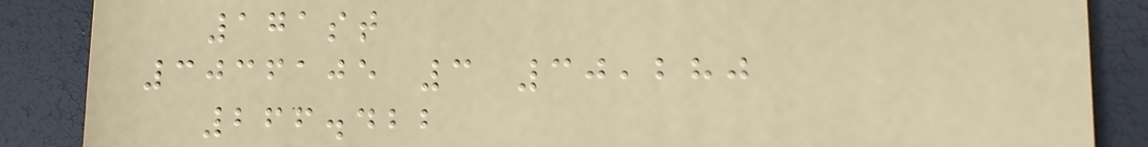171st
3036105 3 30,280
266.422
